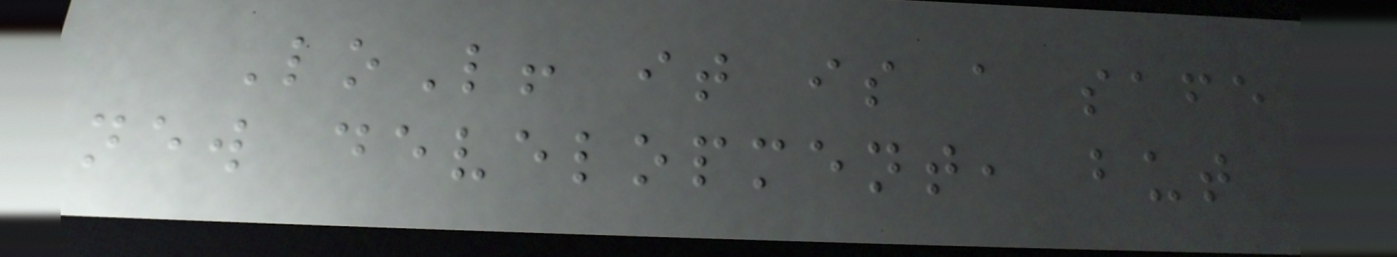LoL! it is a safe
new development, but
